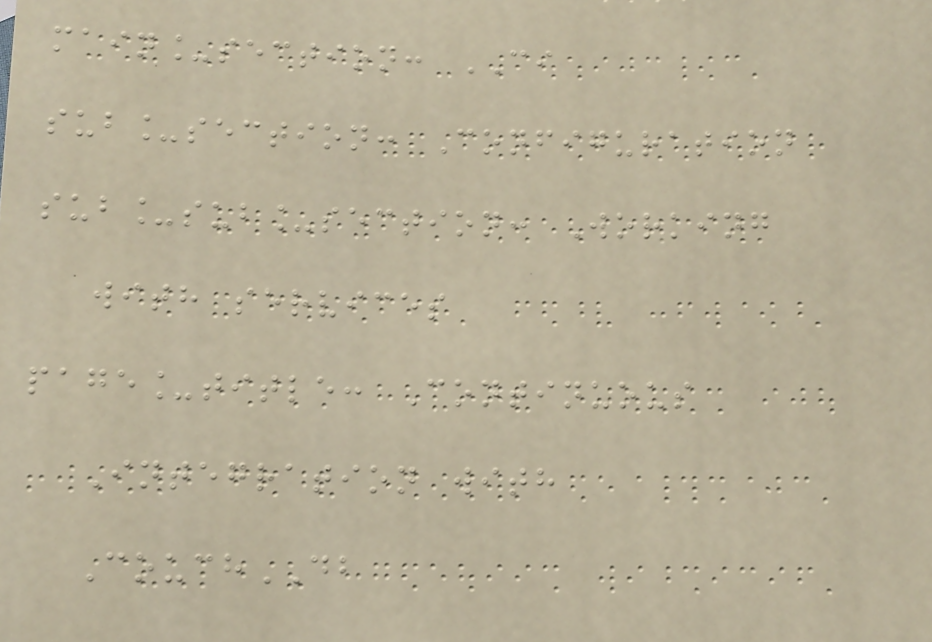main_section: CI
sub_section: Configuration
sub_sub_section: Working
with services
page_title: Continuous
Integration with
CouchDB
